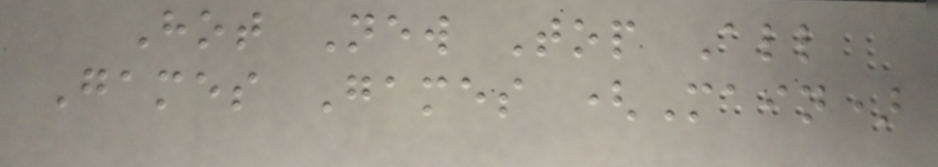Hot New Top All
Games Games (Main)
